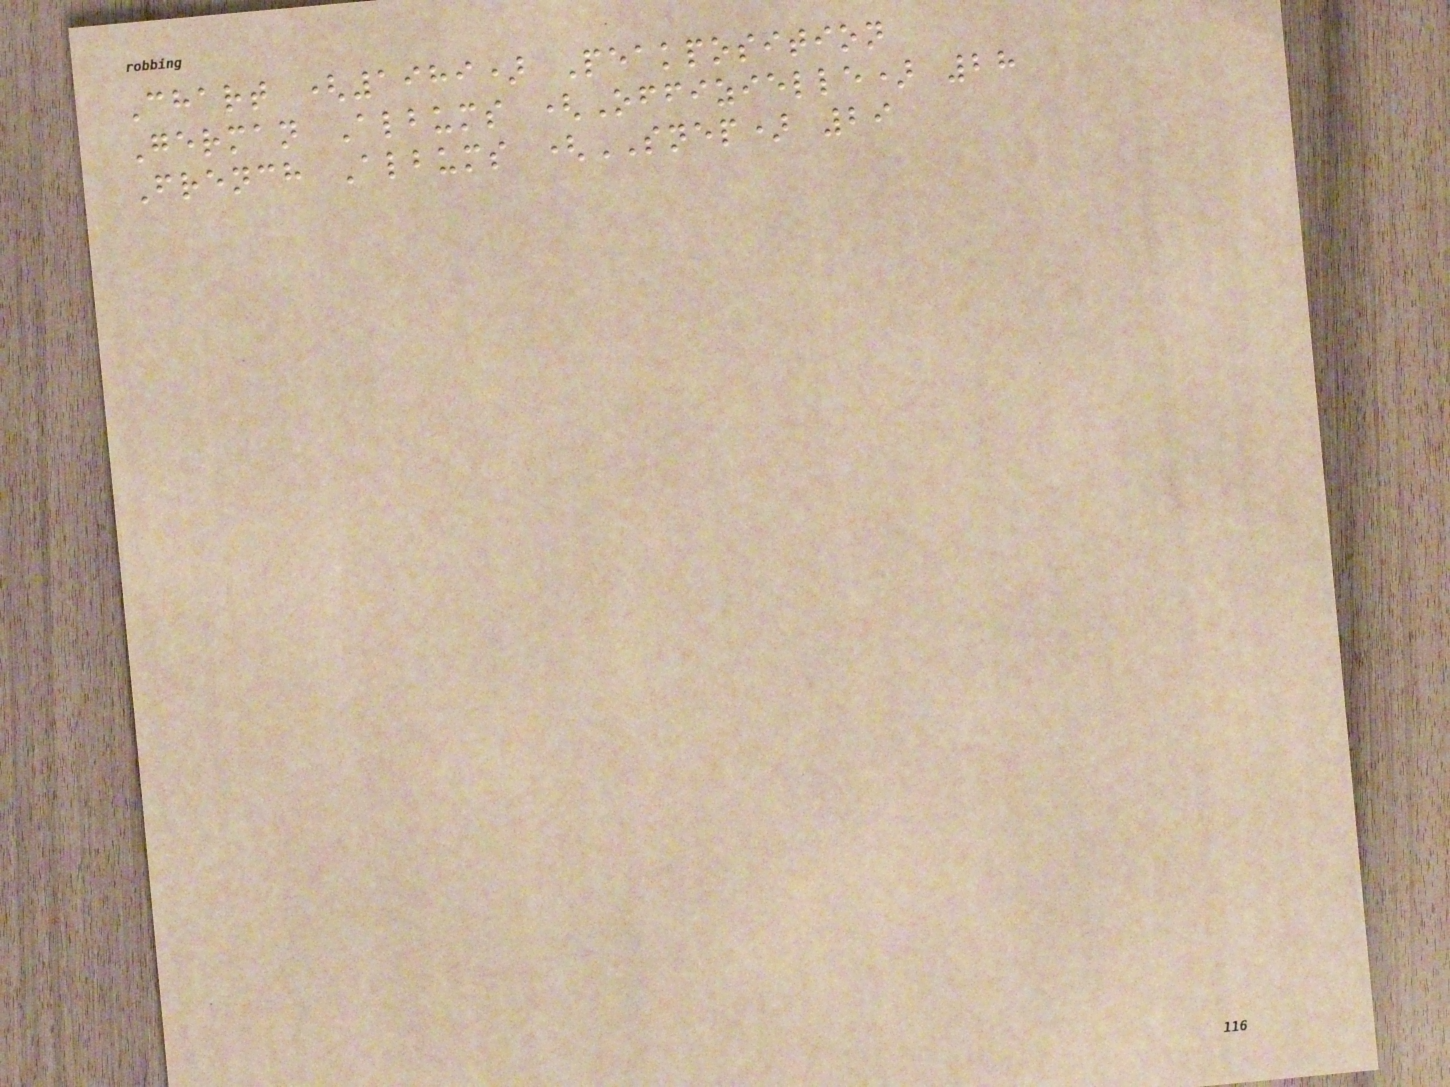Chart (1989) Peakposition
German Albums (Offizielle) 28
French Albums (SNEP) 29
